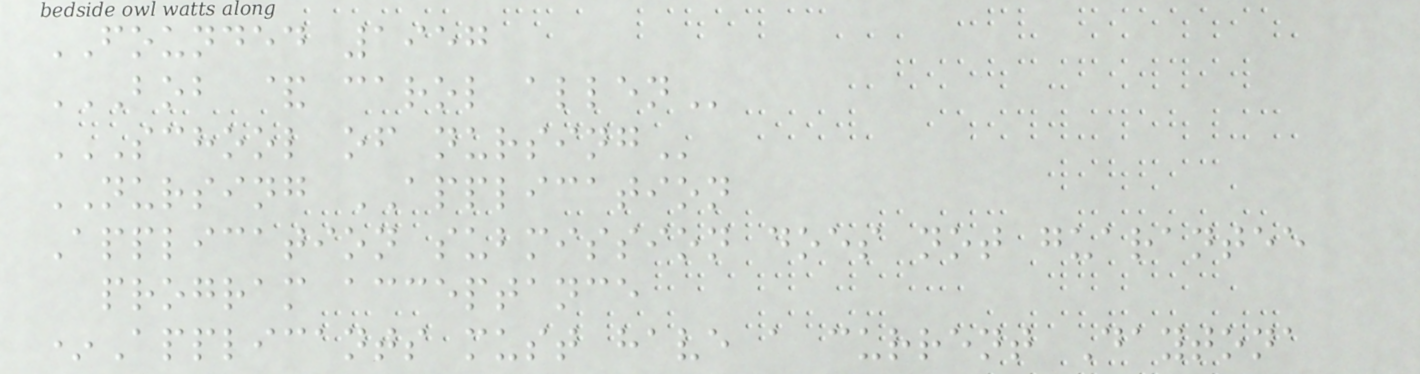FOUNDED 1957
BOB & CAROL ALLEN
SCHOOL OF NURSING
NURSING APPLICATION
Application submission does not guarantee
program acceptance
*Applicants must have a current Daytona
